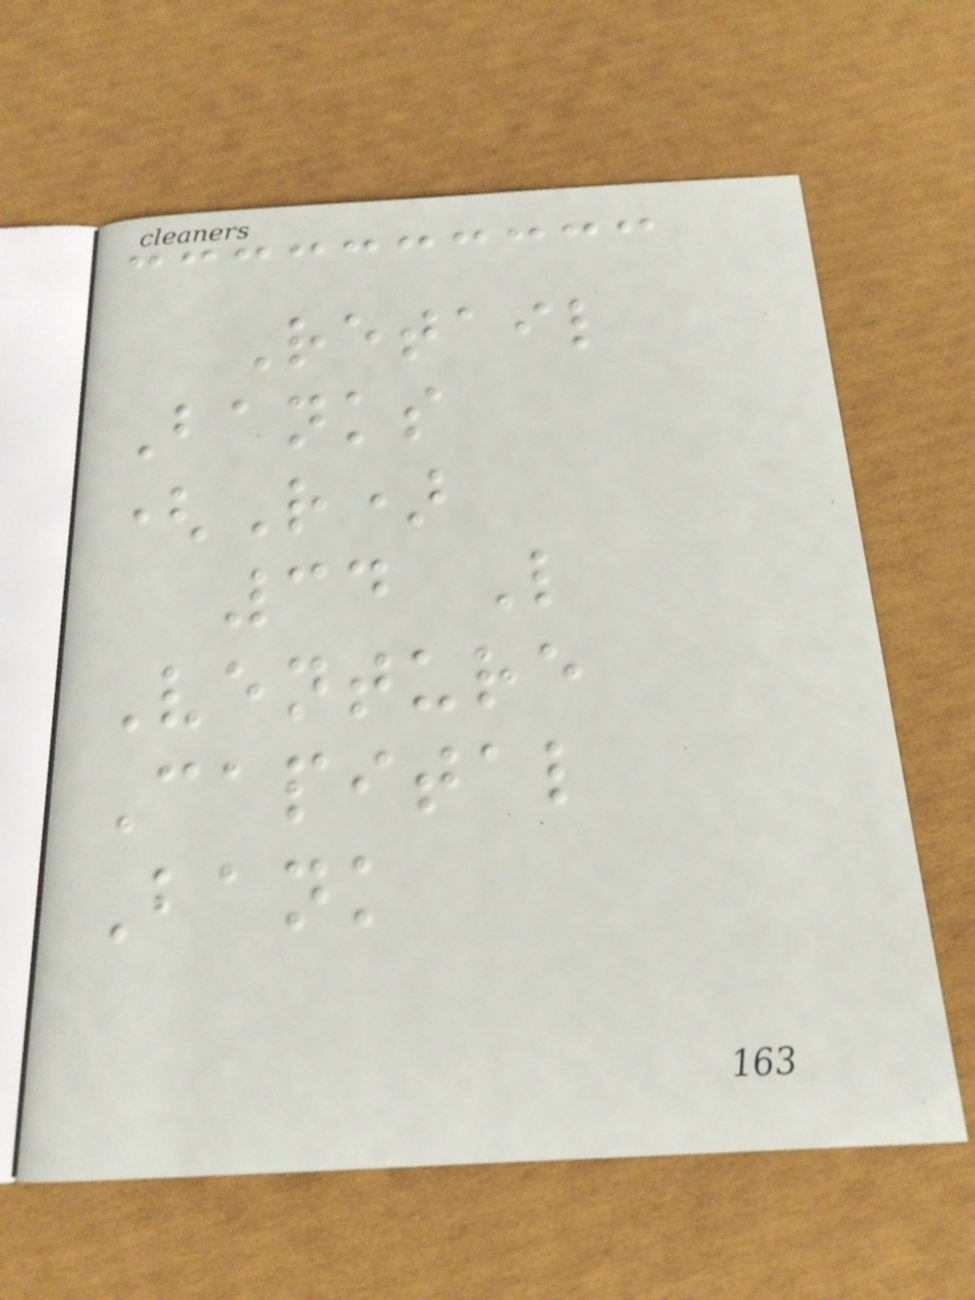Retail
Banks
(R)
34 L
Venture
Capital
Bank
